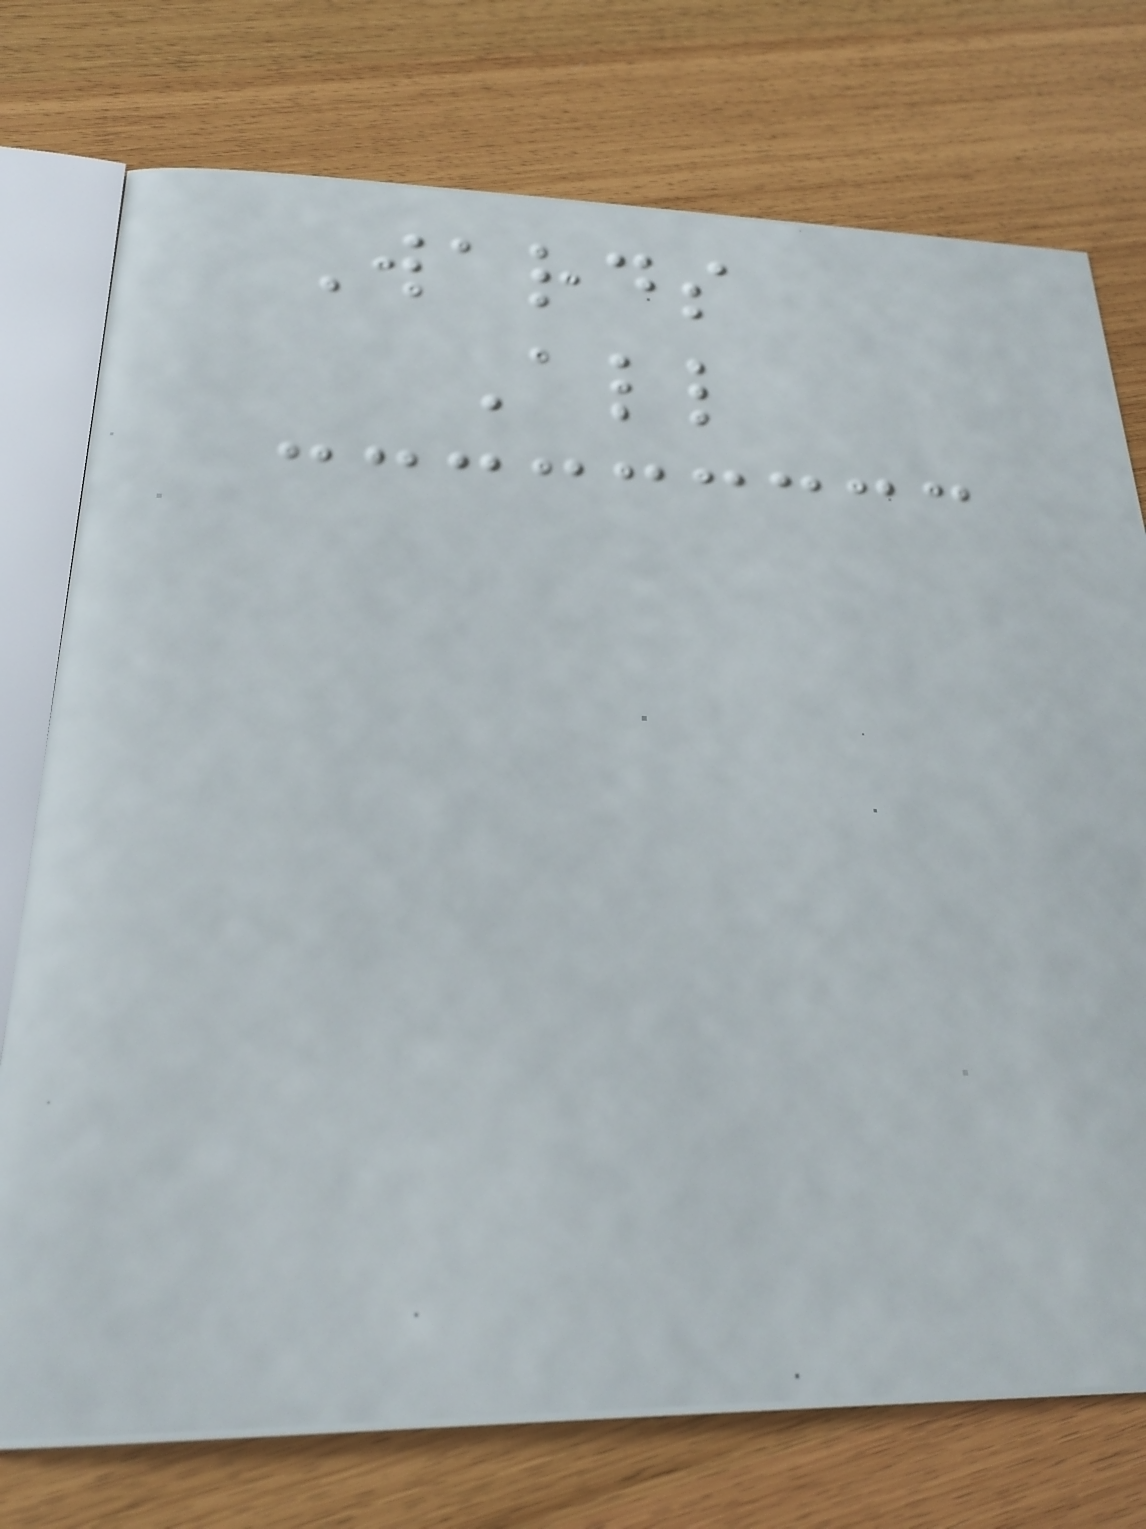Wards
All
